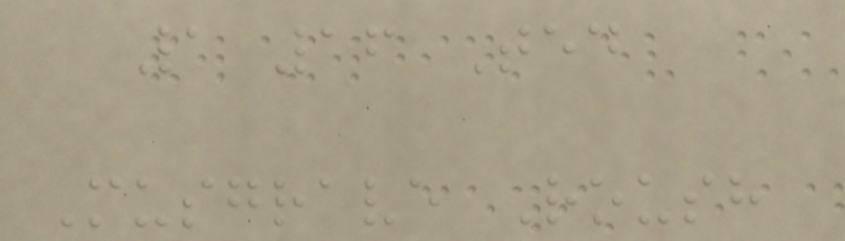1 16 Ted
Musgrave Roush
